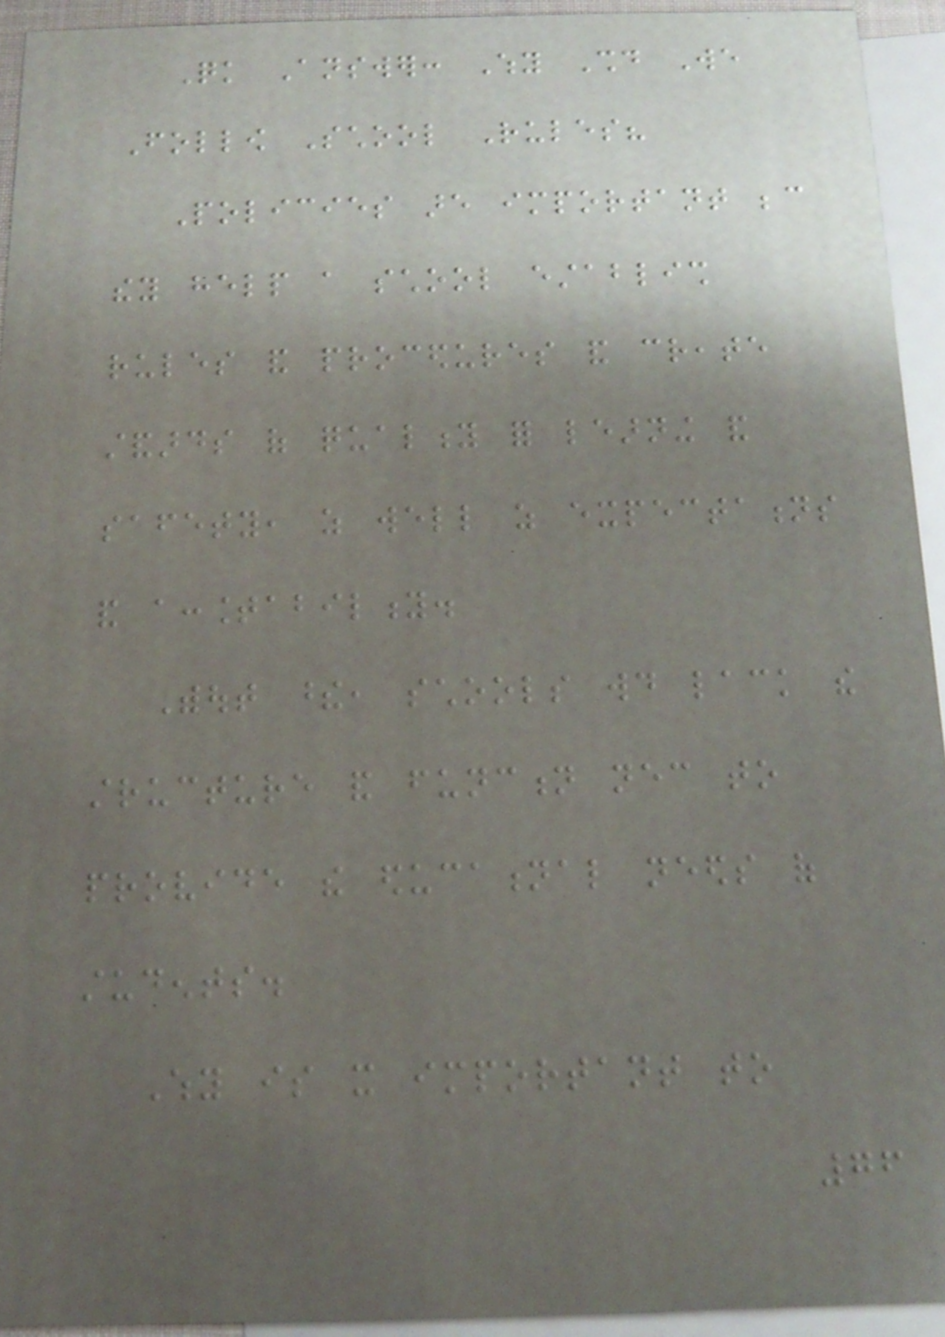Quick Answer: Why Should We
Follow School Rules?
Policies are important because
they help a school establish
rules and procedures and create
standards of quality for learning and
safety, as well as expectations
and accountability.
Without these, schools would lack the
structure and function necessary to
provide the educational needs of
students.
Why is it important to
76
